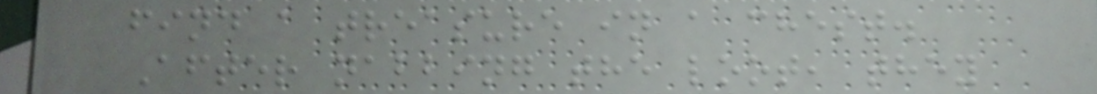find a treasure in a chest.
After nabbing the loot, they
